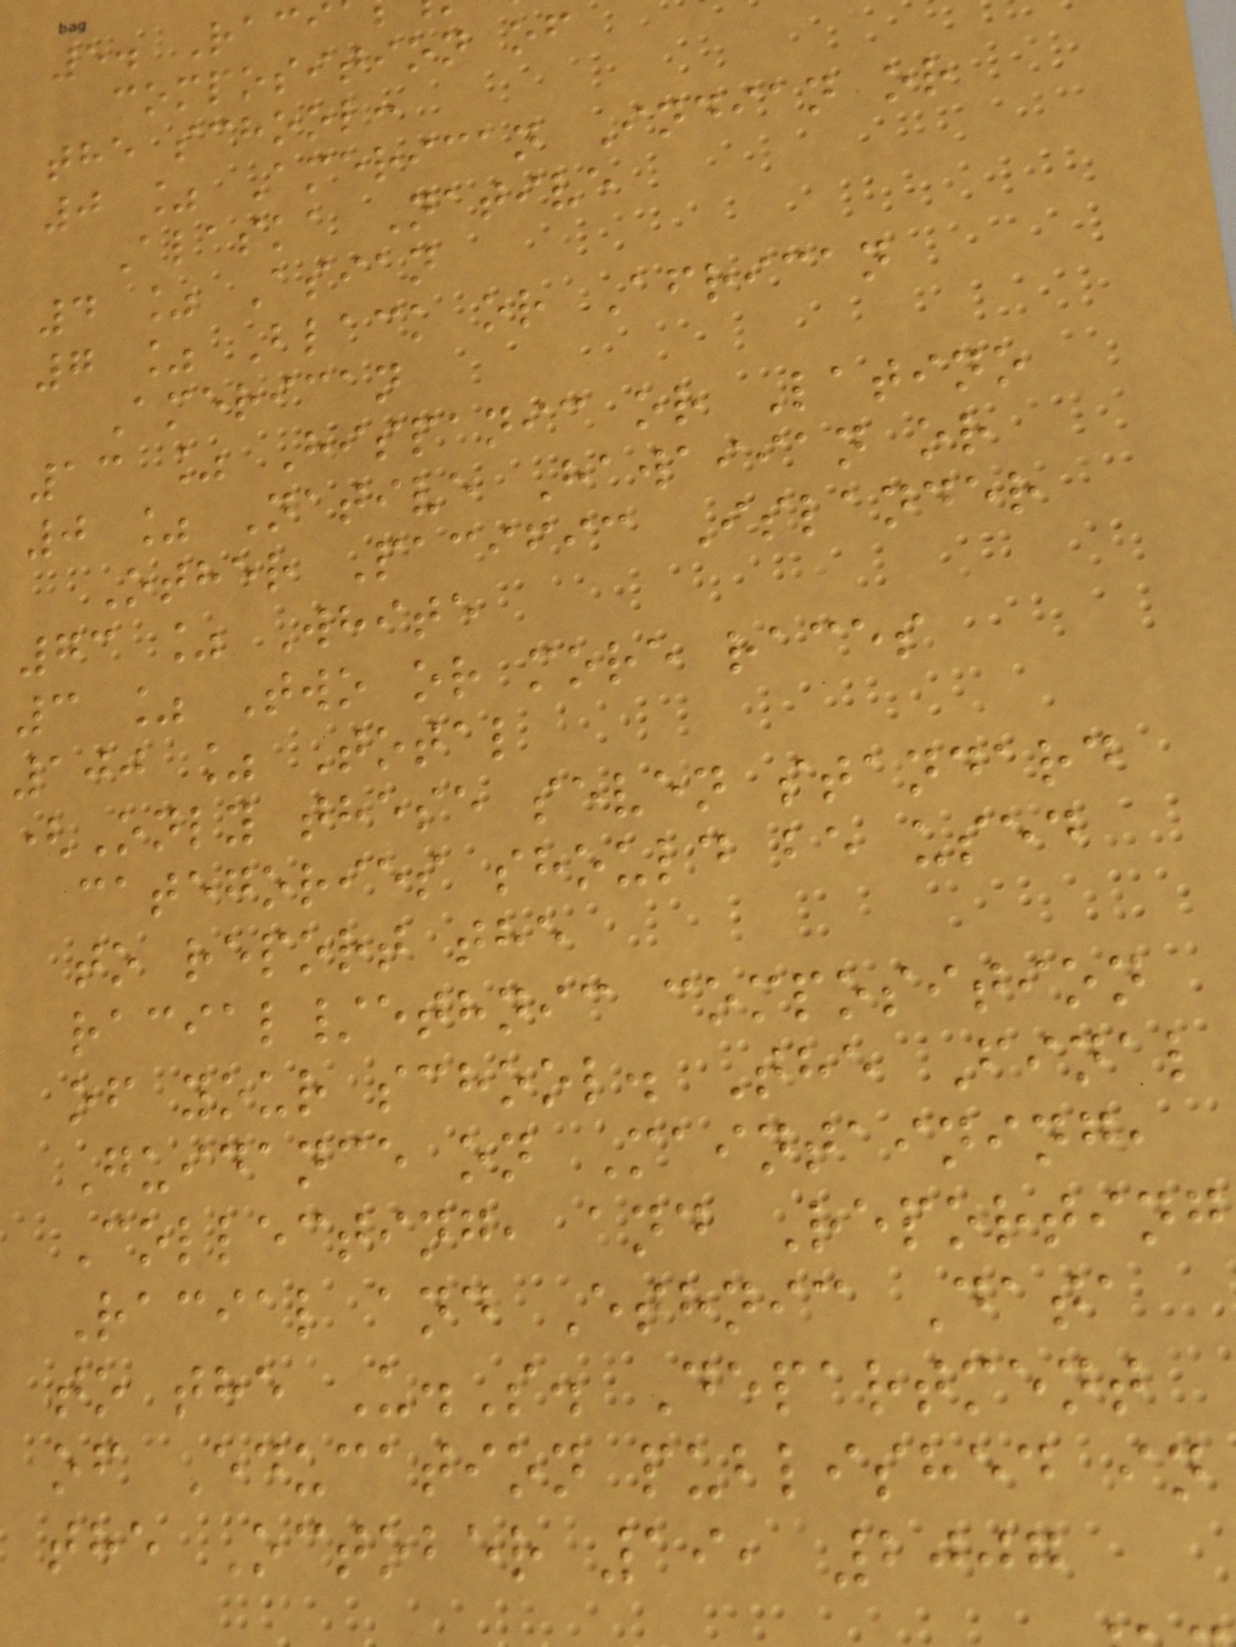5. Raci
composition of
the school:
0 % American Indian or
Alaska Native
4 % Asian
7 % Black or African
American
13 % Hispanic or Latino
0 % Native Hawaiian or
Other Pacific Islander
73 % White
3 % Two or more races
100 % Total
(Only these seven standard
categories should be used
to report the
racial/ethnic composition
of your school. The Final
Guidance on Maintaining,
Collecting, and Reporting
Racial and Ethnic Data
to the U.S. Department
of Education published in
the October 19, 2007
